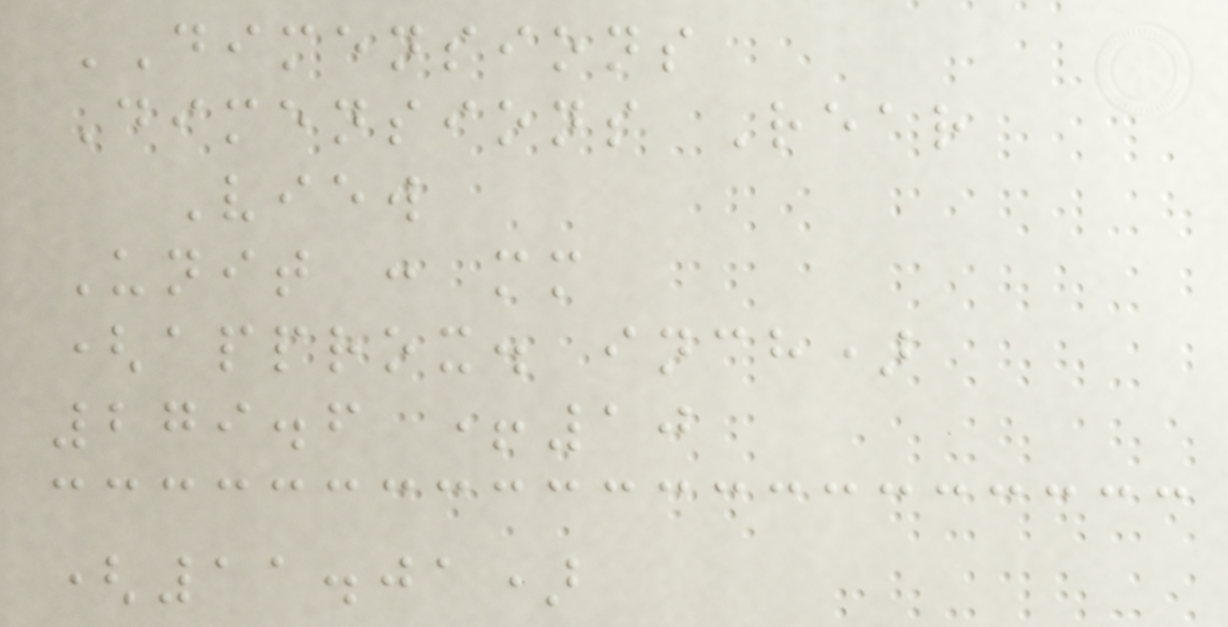DIMENSIONS
Dimensions Rear
View
Unit : mm
(approx. inch)
279.6 +10
(11.01)
